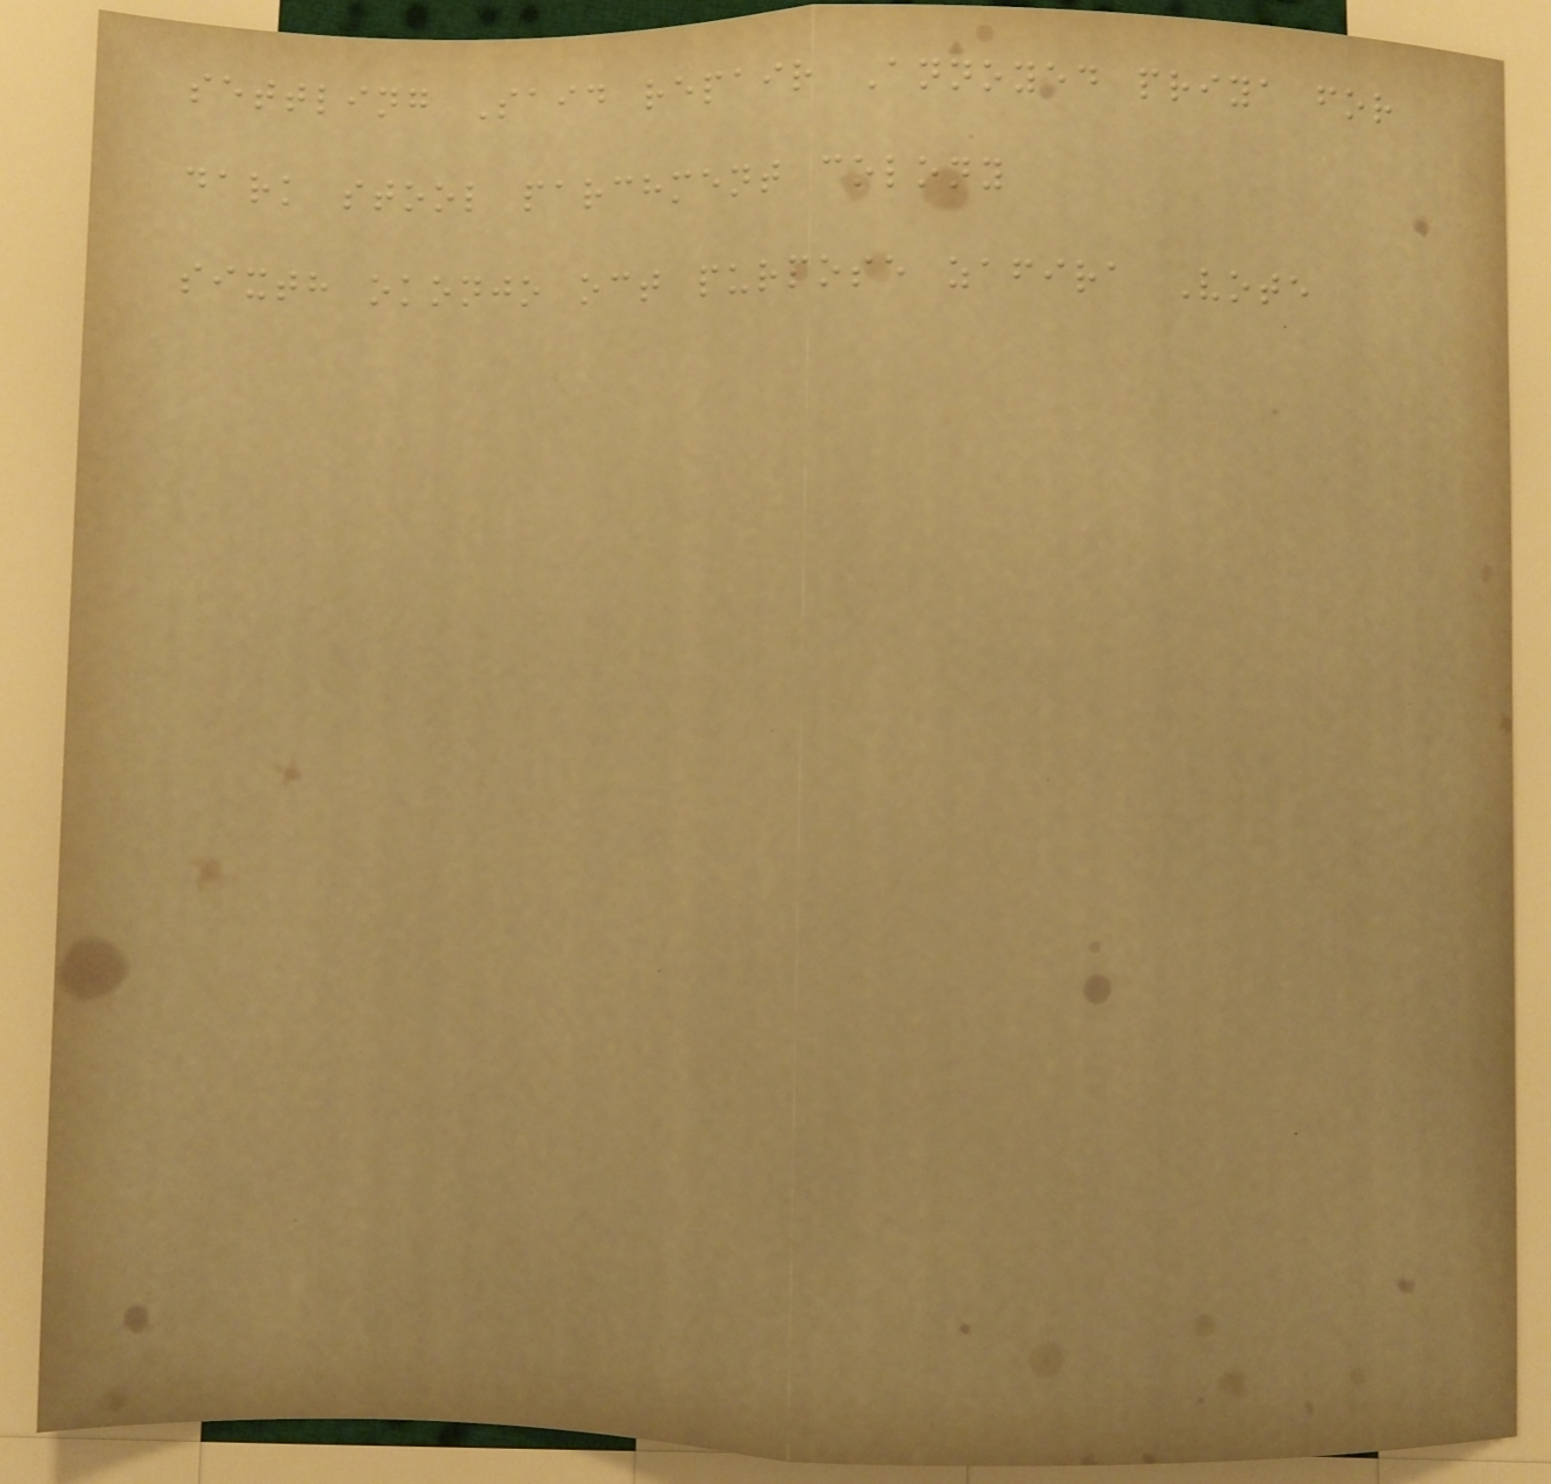settling Said repair Annoyed priya for
dark stool parchment colony
sixth okonjo oct purpose zafira Vote
